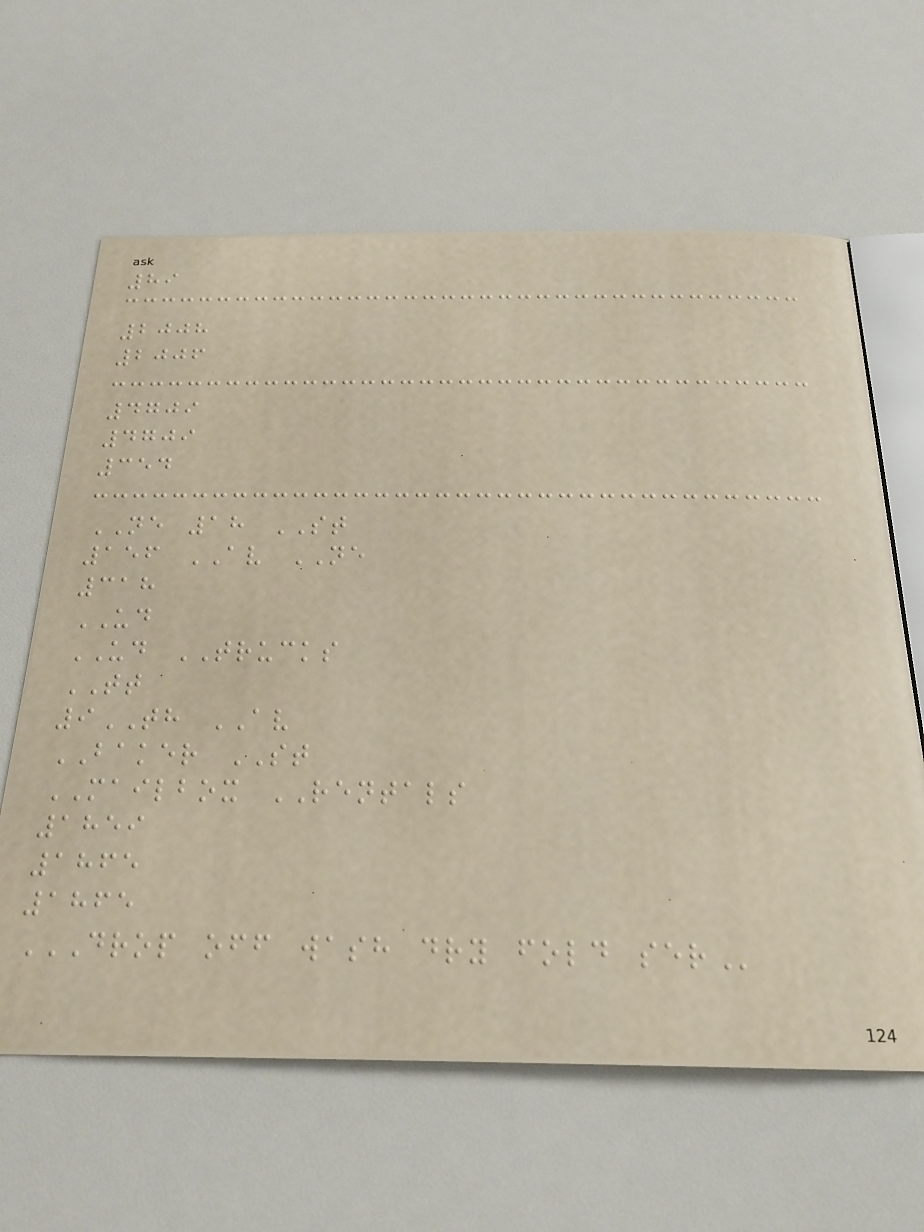89
2008
2006
4709
4709
354
NE 18 ST
156 AV NE
318
UD
UD TRUCKS
TT
9TH AV
BAKER ST
MAILBOX RENTALS
1859
1865
1865
DROP OFF WASH DRY FOLD SER
